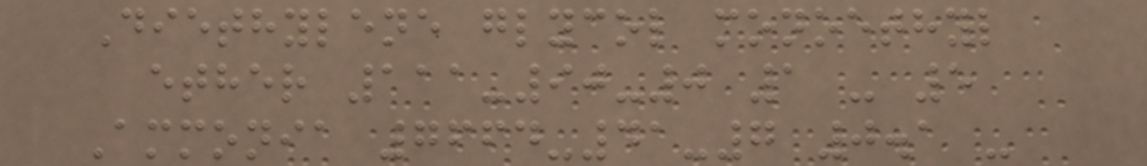Diethylene glycol monoethyl
ether 111-90-0 1 - 5
Ammonia 7664-41-7 0.1 -
